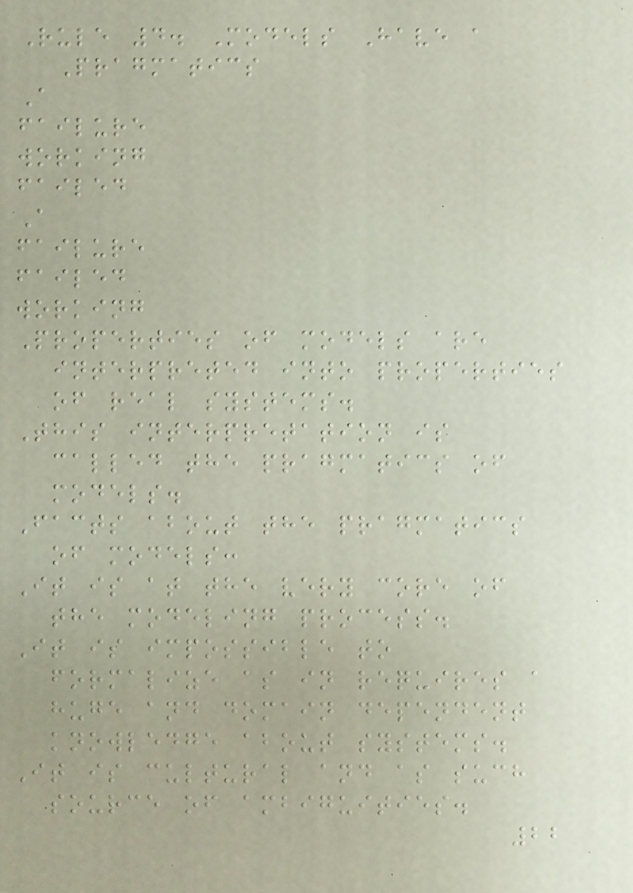Rule 4. Models Have a
Pragmatics
A
failure
working
failed
A
failure
failed
working
Properties of models are
interpreted into properties
of real systems.
This interpretation is
called the pragmatics of
models.
Facts about the pragmatics
of models:
It is at the very core of
the modeling process.
It is impossible to
formalize as in requires a
huge and domain dependent
knowledge about systems.
It is cultural and as such
source of ambiguities.
22
